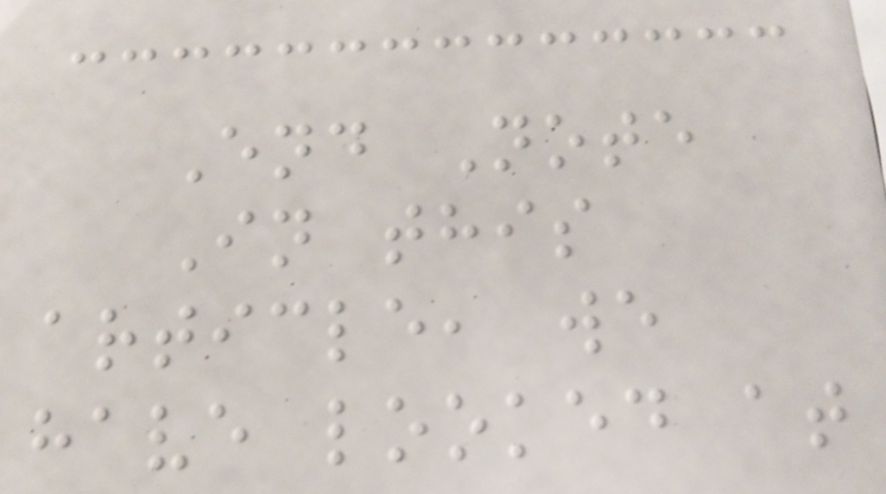End Note
In this
article, we
have looked at
